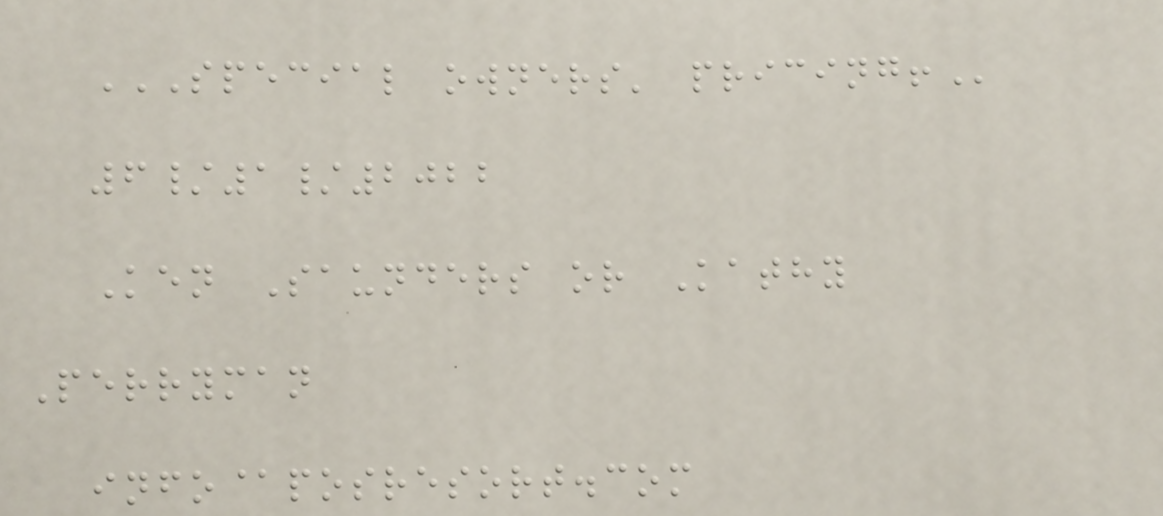SPECIAL OWNERS' PRICING!
6/1/2022
Ken Saunders or Kathy
Perryman
info@posresort.com
